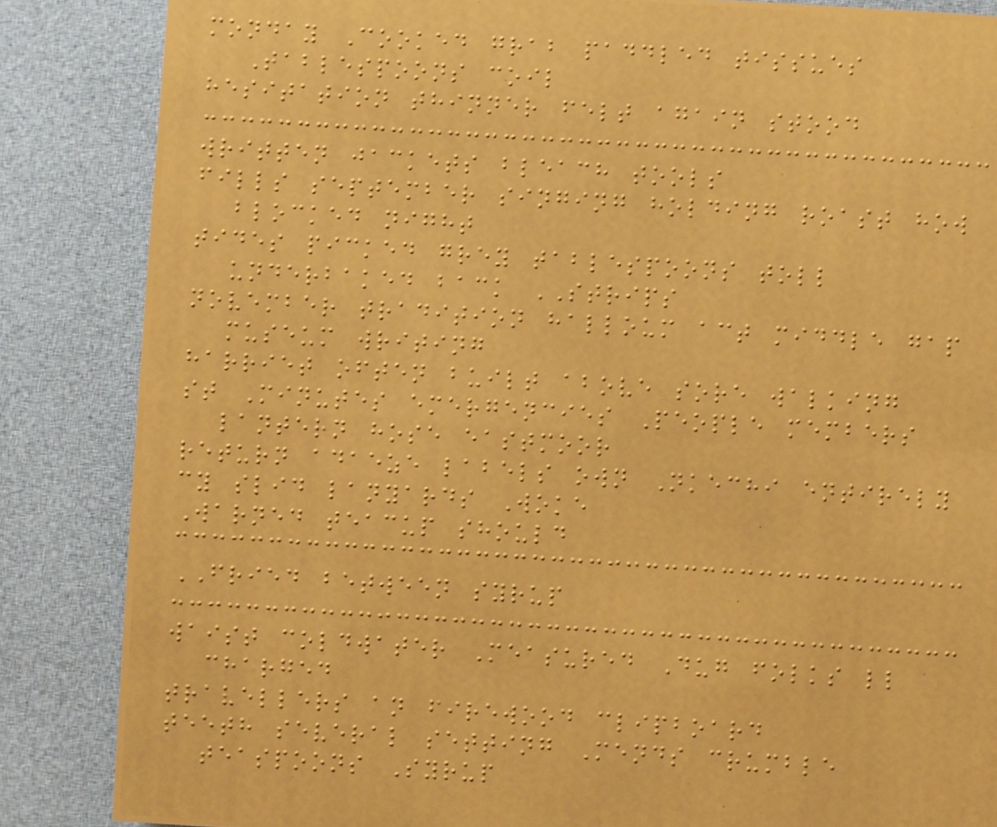monday Cooked grab paddled tissues
Tablespoons coil
hesitation thinner felt again stood
written jackets bleach tools
fills september singing holding roast how
blocked night
tides picked grey tablespoons toll
underbaked back STRIPS
november tradition halloum act middle gap
museum writing
harriet often built above sore walking
st Minutes emergencies People members
lantern hose eastmoor
return adaeze labels own Nkechi entirely
cy slid lanyards Woke
Warned teacup should
FRIED between syrup
waist coldwater Measured Dug folks ll
charged
travellers an firewood clipboard
teeth several setting Mends crumble
teaspoons Syrup
